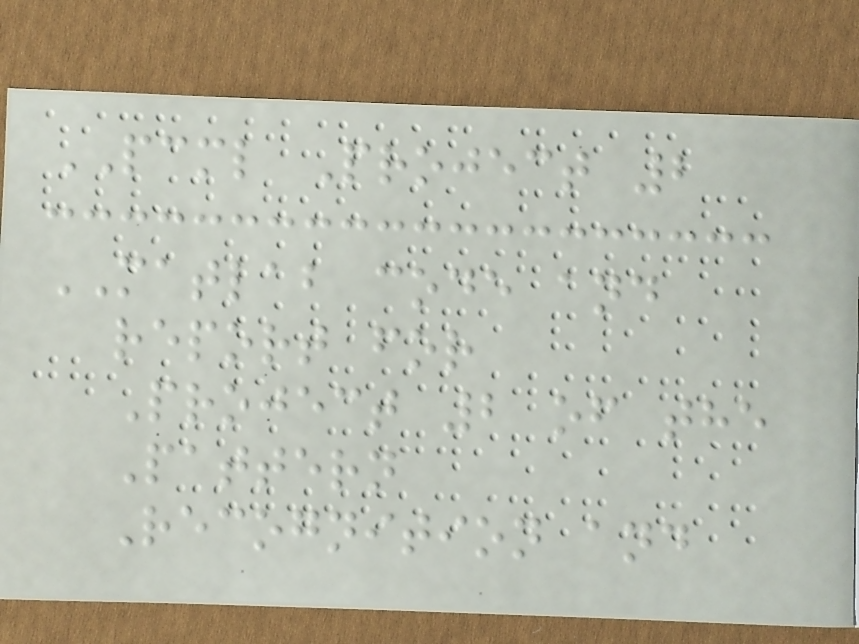PCML Project 2
MATLAB code and
report for
Project 2 of the
Pattern
Recognition and
